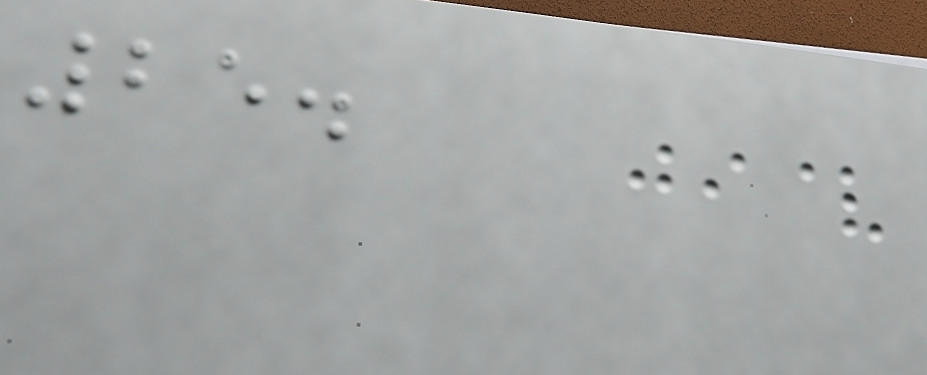25.
